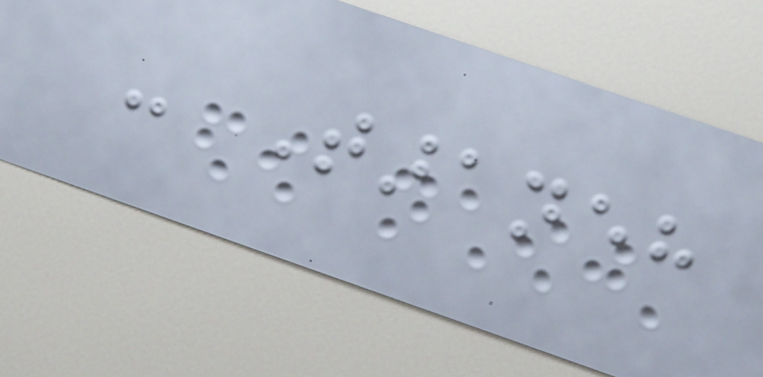- Taraneh
